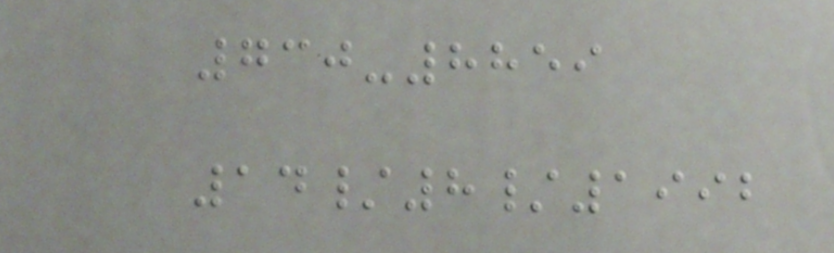730-8859
14/8/1992
